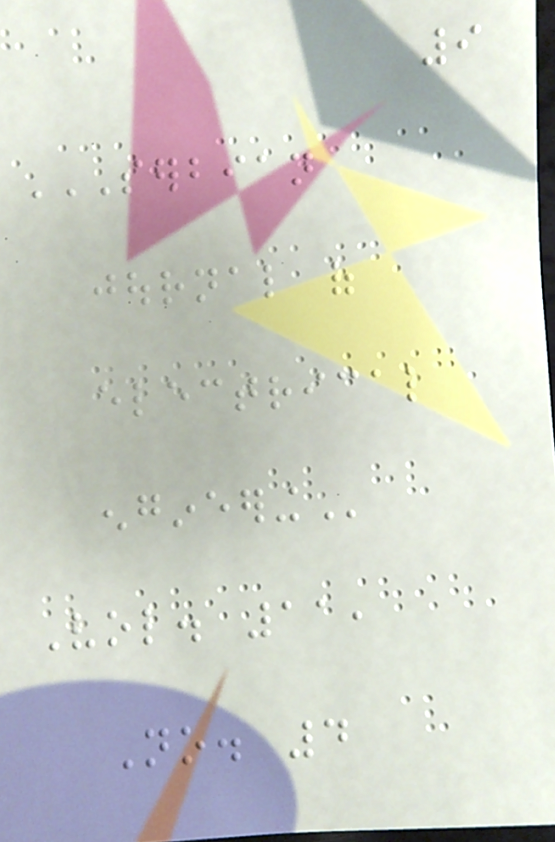9
SERBIAN
JOURNAL OF
ELECTRICAL
ENGINEERING
Vol. 11,
No. 4
